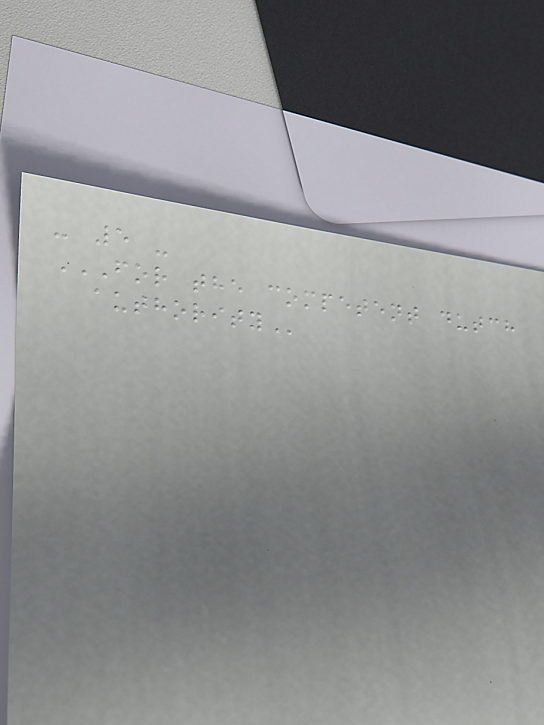- 5 -
FOR THE COMPETENT DUTCH
AUTHORITY
